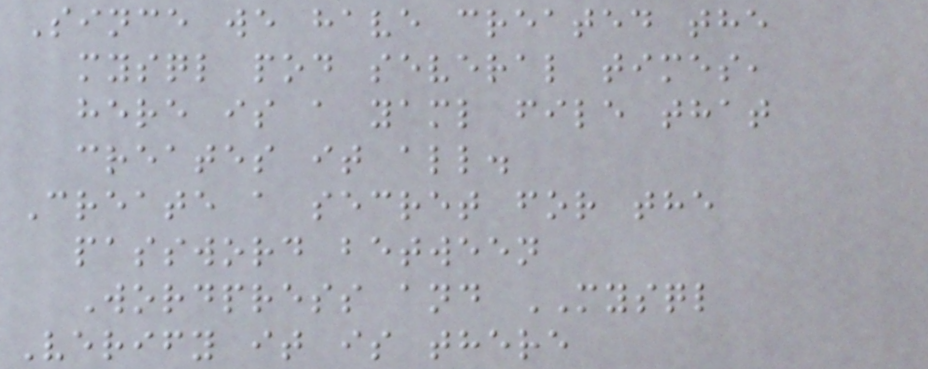Since we have created the
mysql pod several times,
here is a yaml file that
creates it all.
Create a secret for the
password between
Wordpress and MYSQL
Verify it is there
